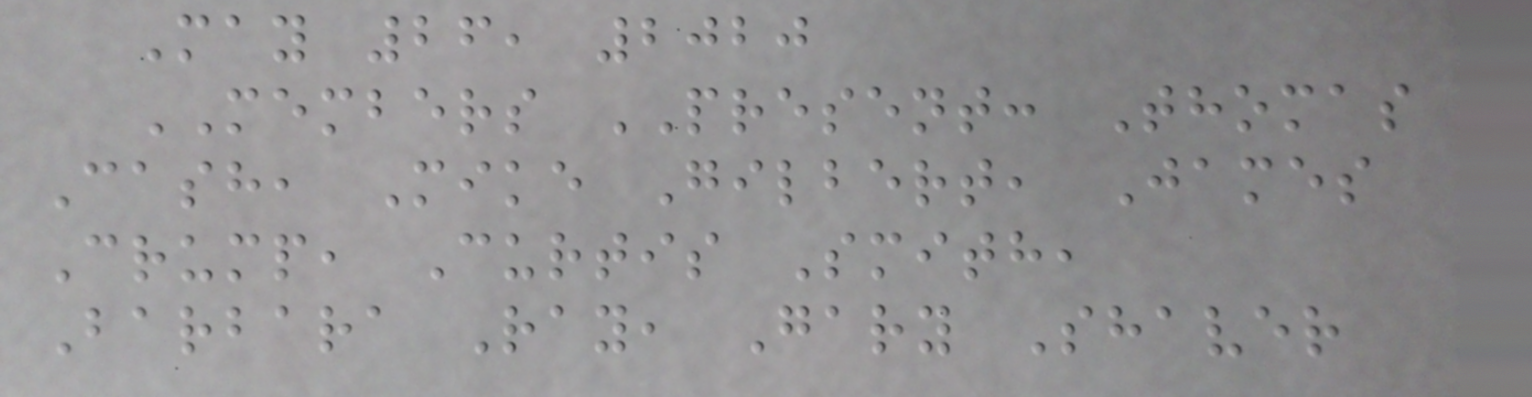May 26, 2020
MEMBERS PRESENT: Thomas
Cash, Mike Gilbert, James
Crump, Curtis Smith,
Barbara Ray, Gary Shaver
